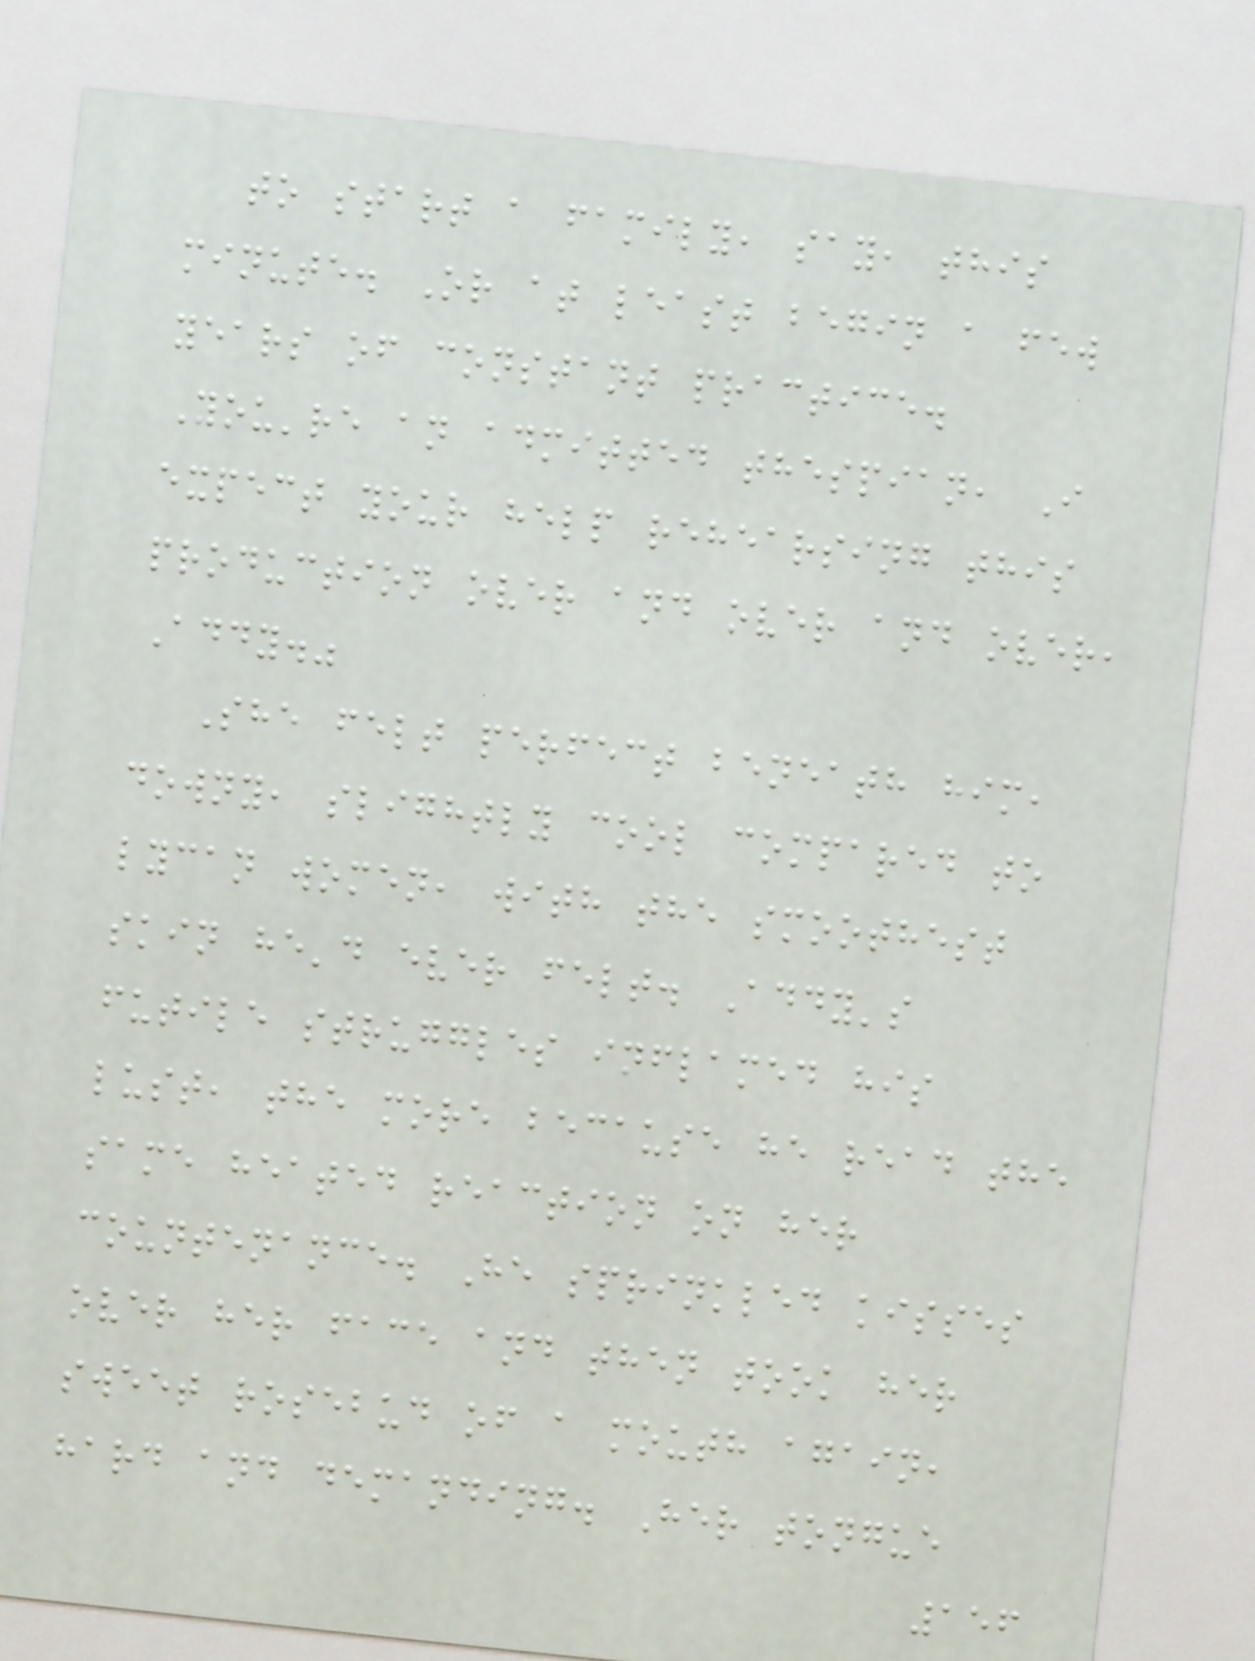to start a family, say, this
minute. Or at least begin a few
years of constant practice.
You're an admitted thespian, I
expect your help rehearsing this
production over and over and over,
Addy."
She felt perfect beneath him,
downy, slightly cool compared to
lycan women, with the smoothest
skin he'd ever felt. Addy's
futile struggles inflamed his
lust, the more because he read the
same heated reaction on her
countenance. He sprinkled kisses
over her face and then took her
sweet rosebud of a mouth again,
hard and demanding. Her tongue
156
